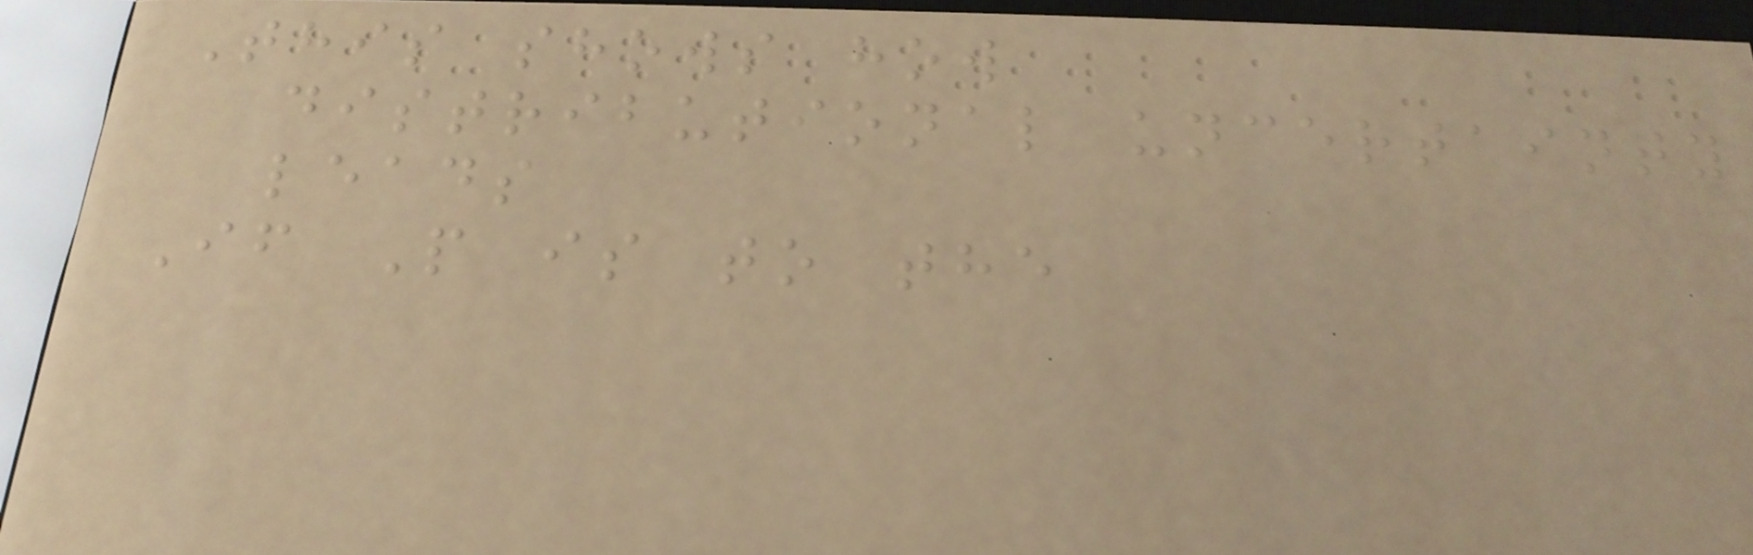This shows how
distributional uncertainty
leads
If P is to the
